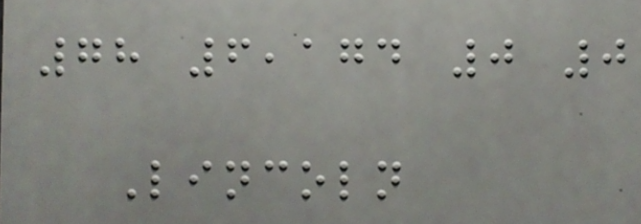78 6,174 0 0
Lincoln
